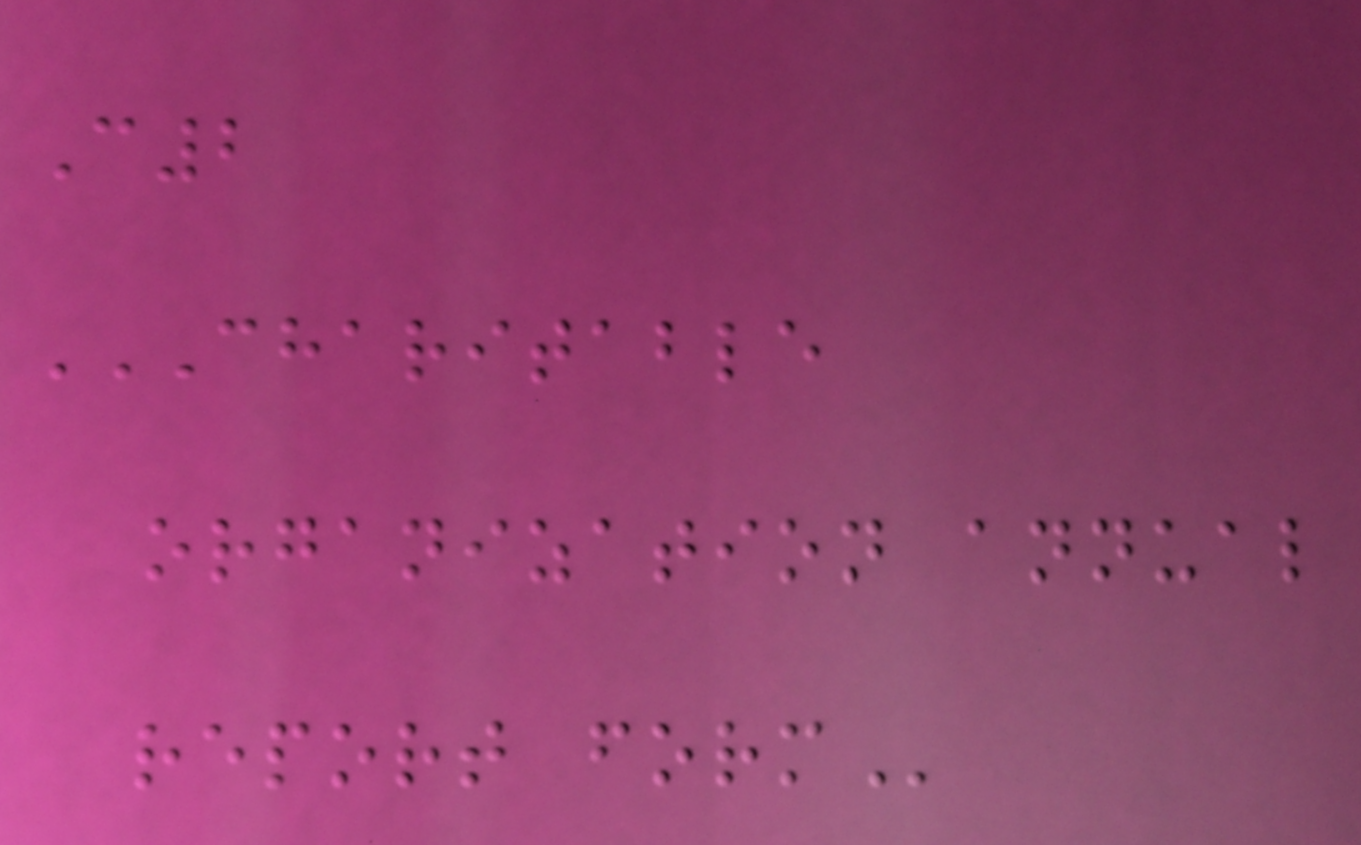C2
CHARITABLE
ORGANIZATION ANNUAL
REPORT FORM
